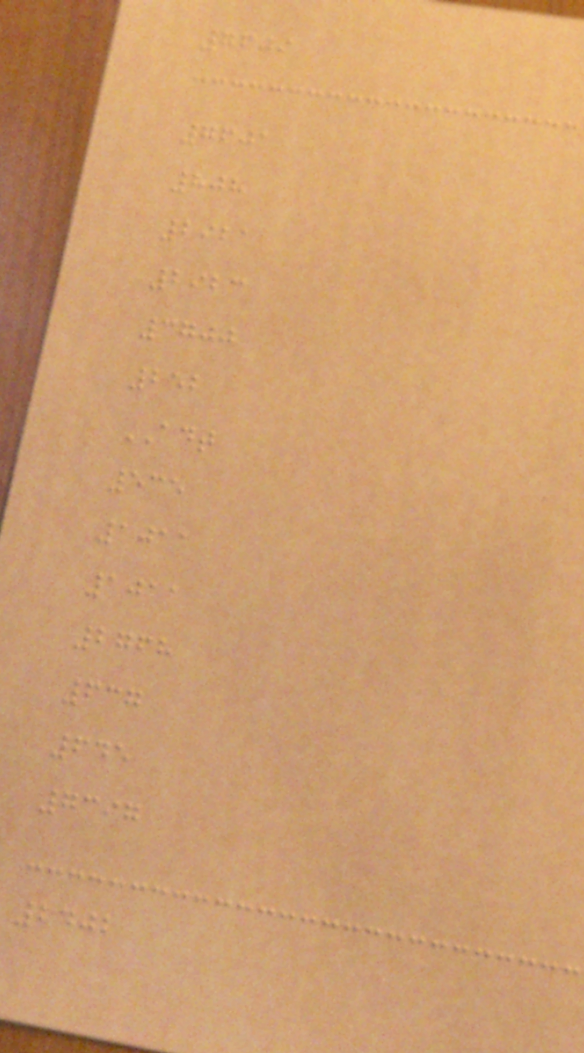7609
7601
808
2921
2923
3700
252
ADT
535
1011
1011
2768
637
645
7397
2402
